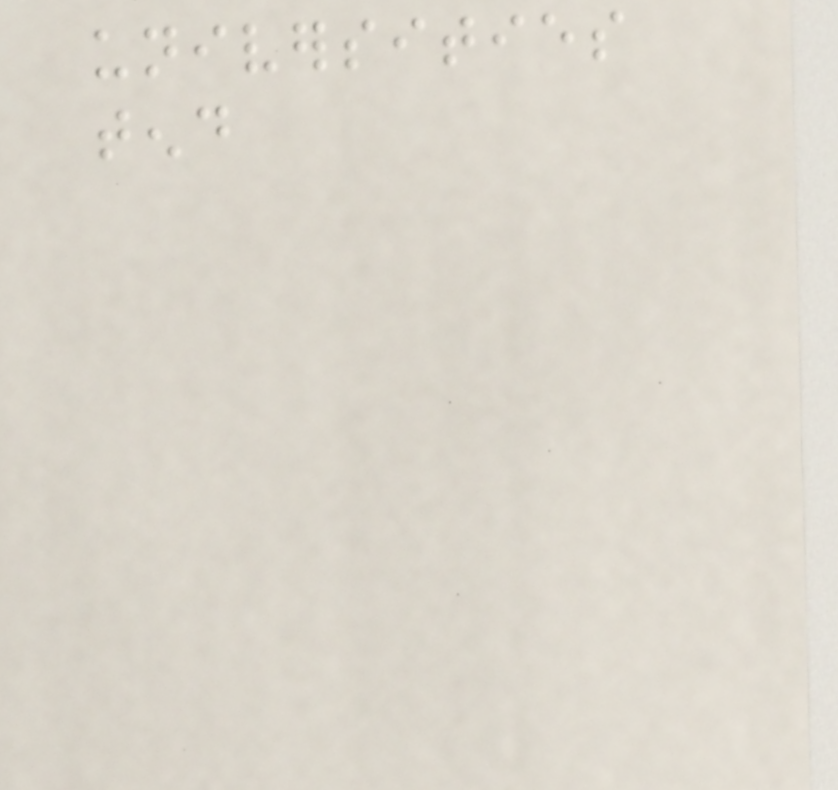universities
tend
